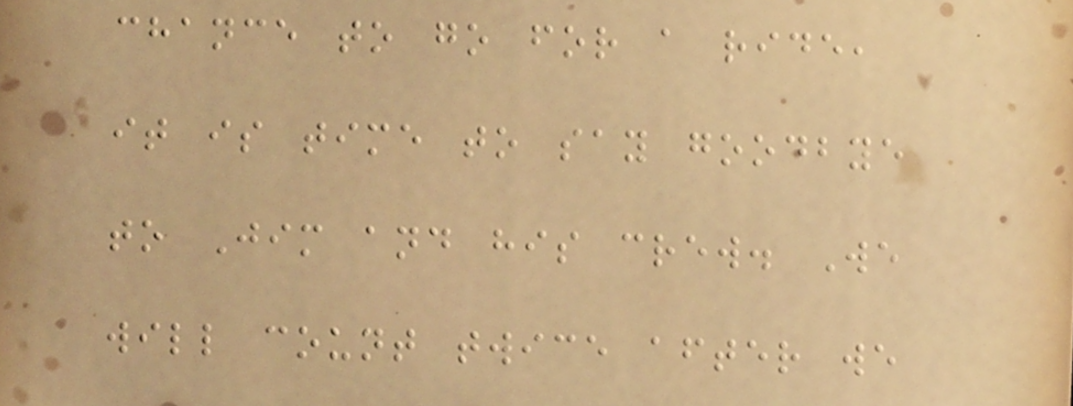chance to go for a ride,
it is time to say goodbye
to Jim and his crew. We
will count twice after we
